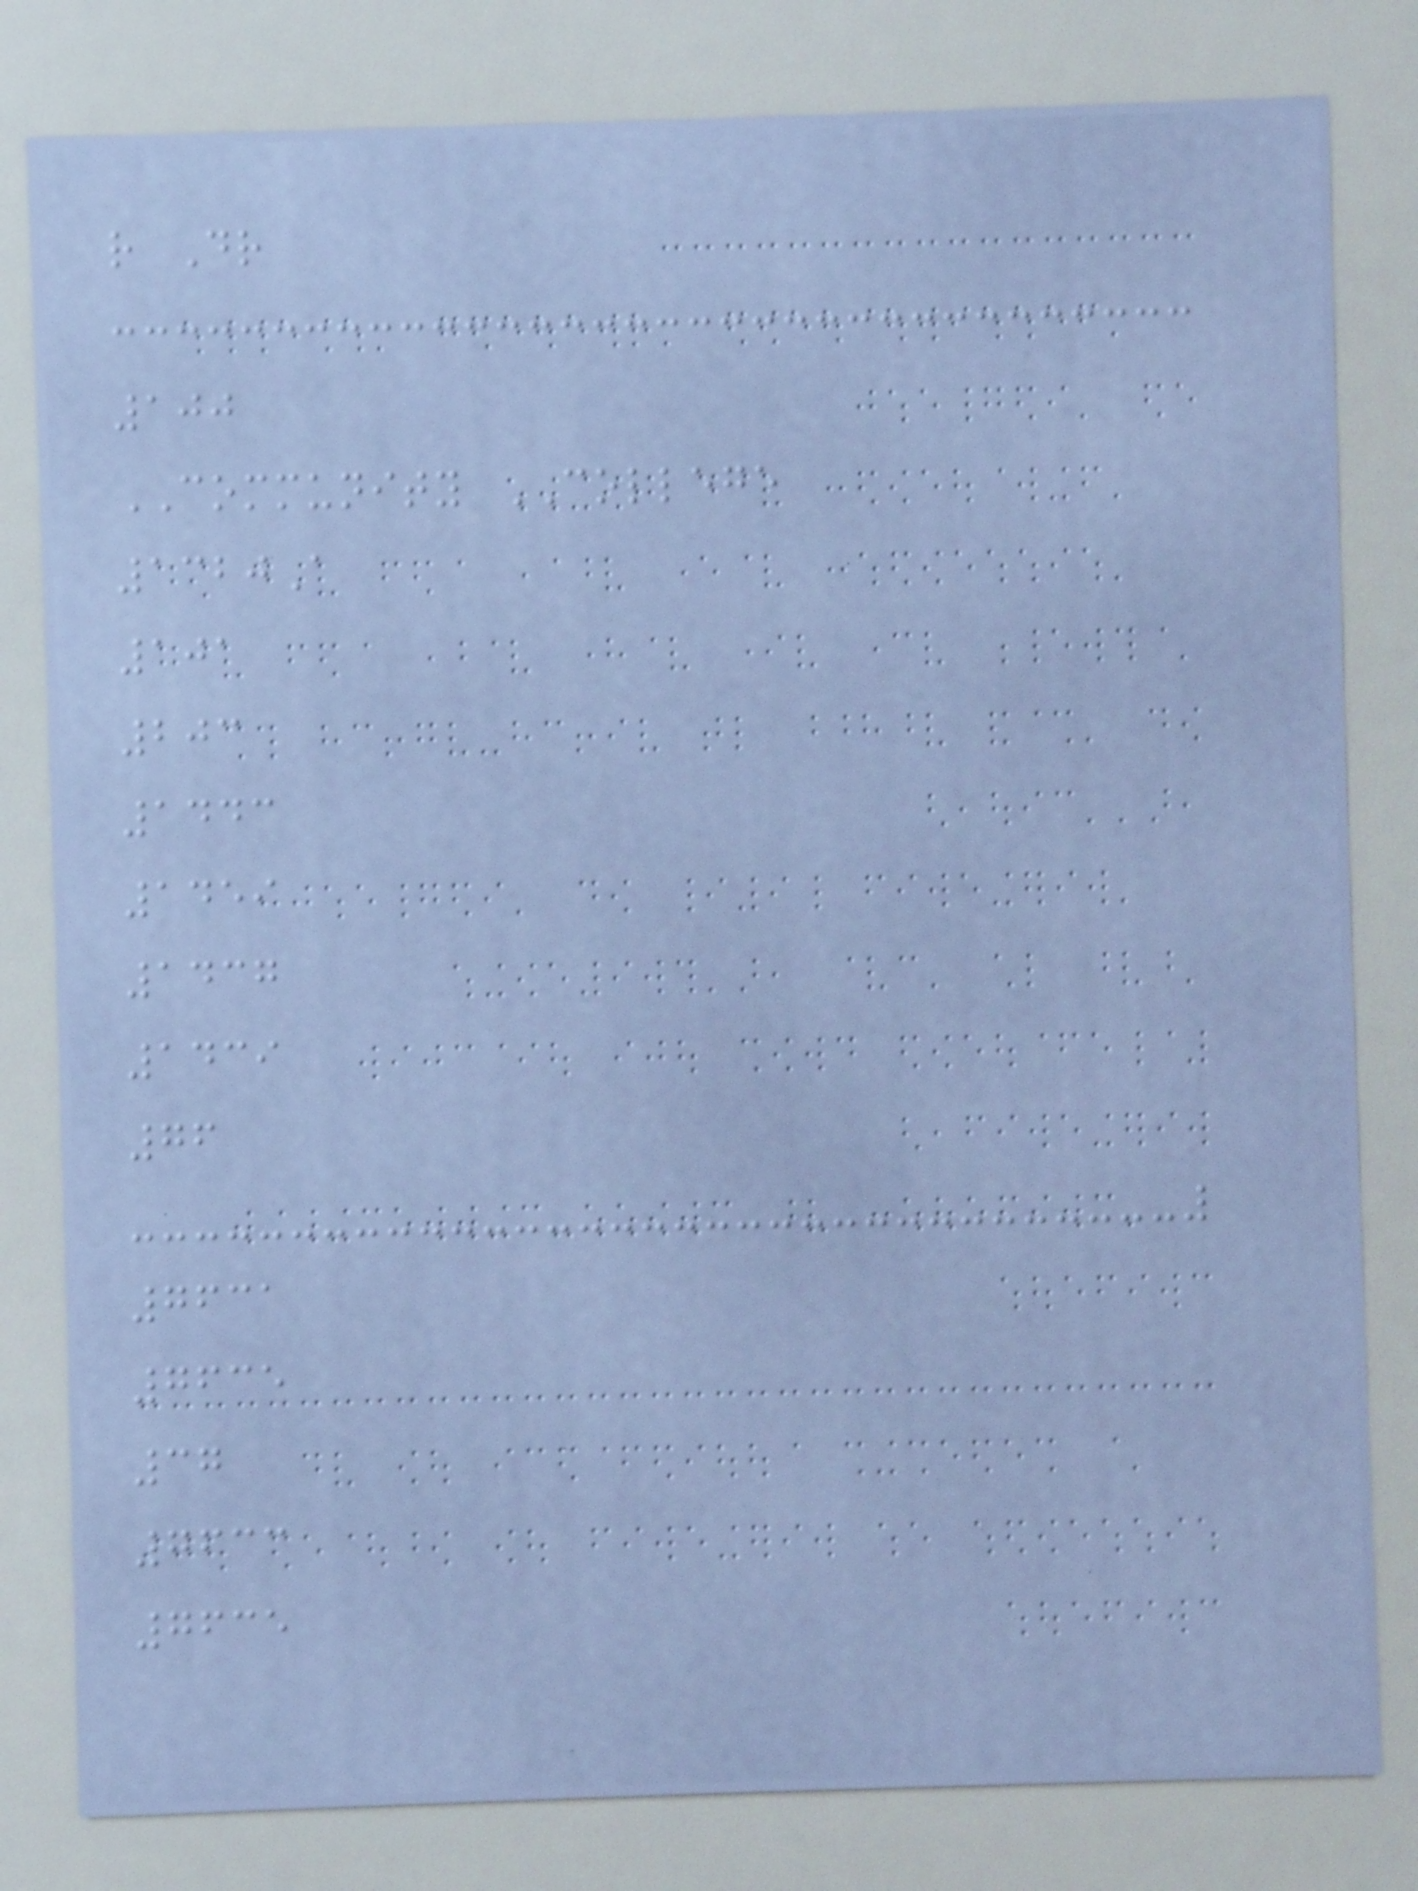r Dr
100
COMMUNITY COLLEGE
1320A
101
203
1443
1459
1437
1439
76
7631
7635
37
7633
7635
